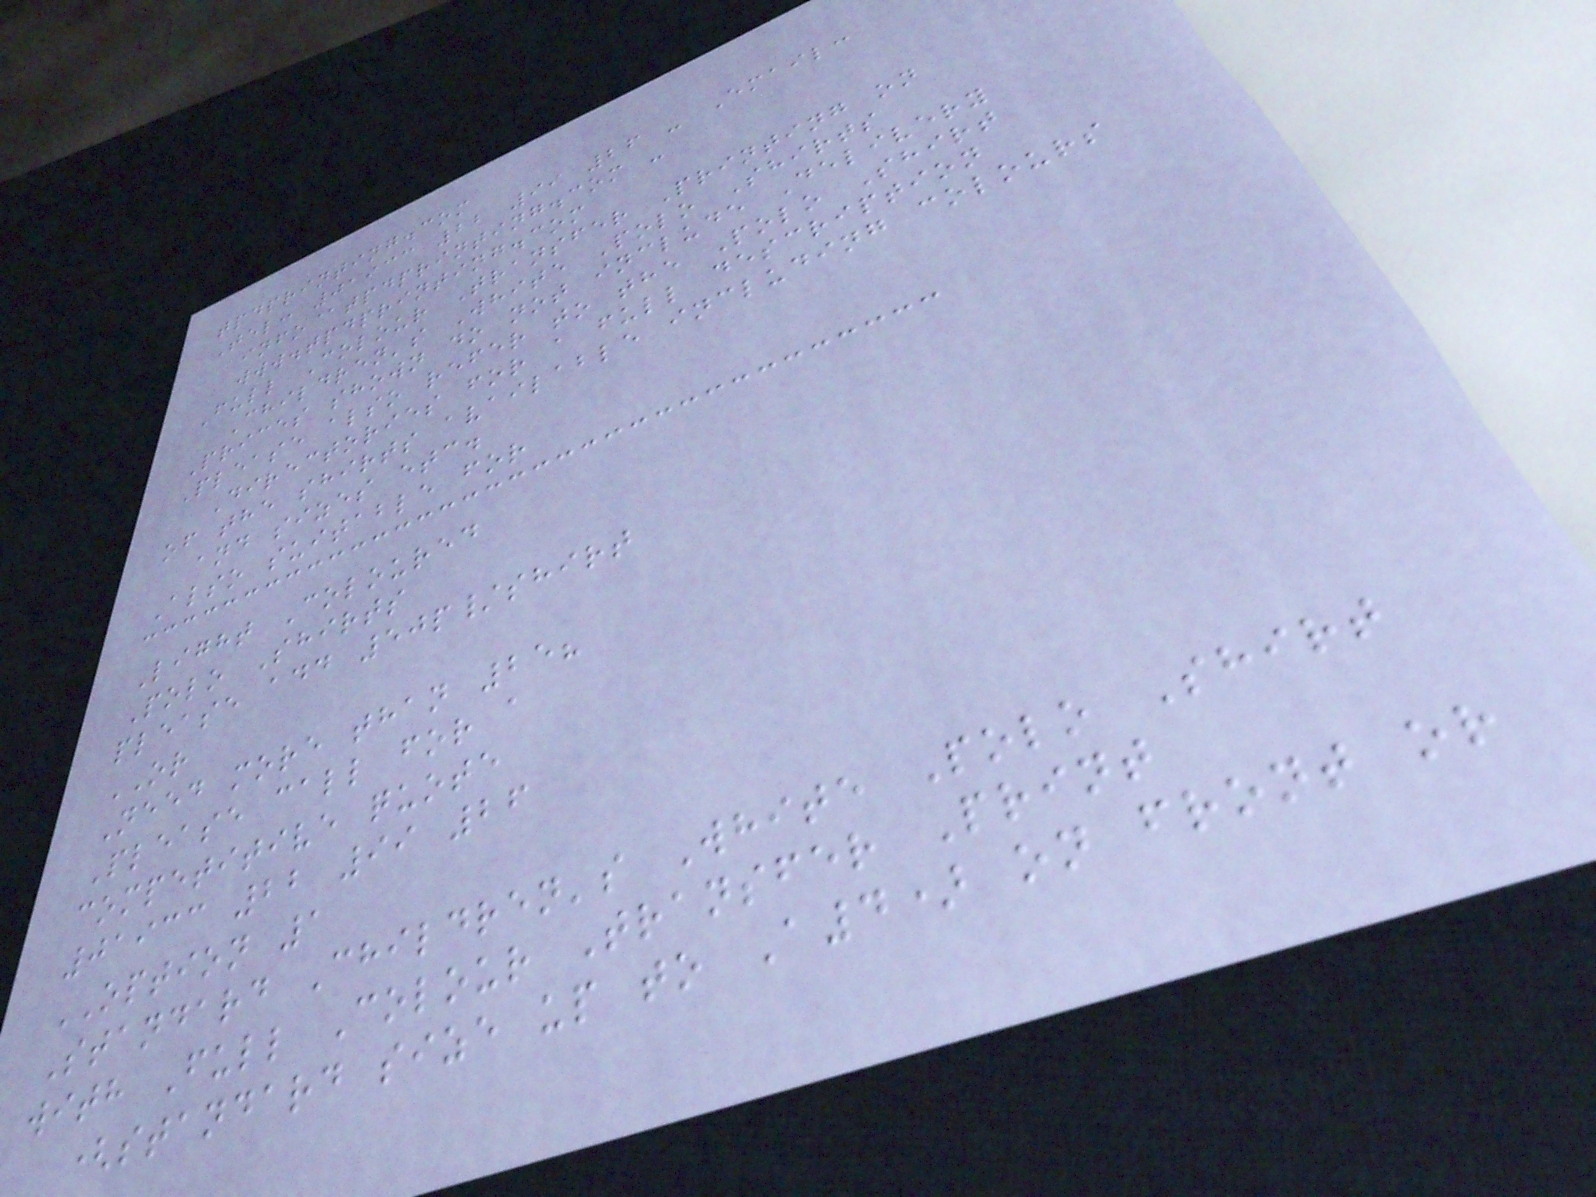tpdprinting.com
Tel: 01933 22 99 26 - Email:
info@tpdprinting.com -
www.tpdprinting.com
Full Colour Transfer Printing on
Children's White Polo Shirts
Prices shown do not include Delivery
Please also refer to the Polo Shirt
Directories for a full description
of the shirts available including colours
and sizes etc.
Also suitable for
Light Coloured
Polo Shirts
please add 50p/shirt
OR
Need more than 25?
Please call for a
competitive quote
01933 22 99 26
OPTION 1
Standard Children's White Polo Shirt
with Full Colour Transfer Print
(standard size up to A4) on front or
